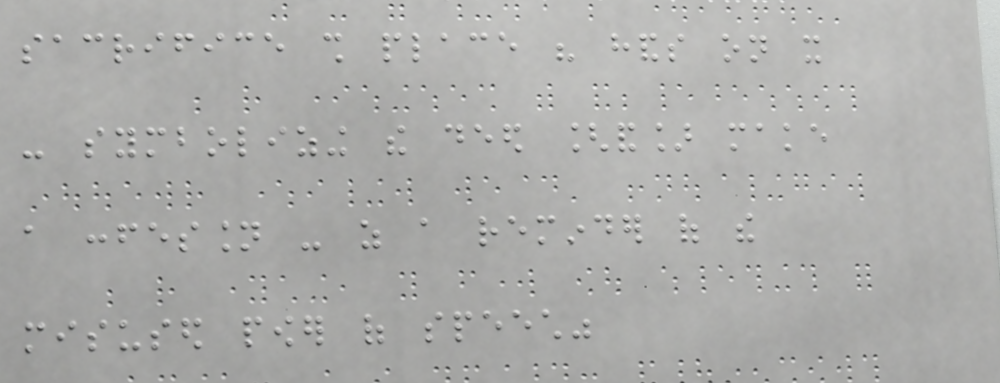sacrifice shall place his hands on it
- symbolizing the deed [and] make
a confession - as a reminder of the
misused power of speech"
